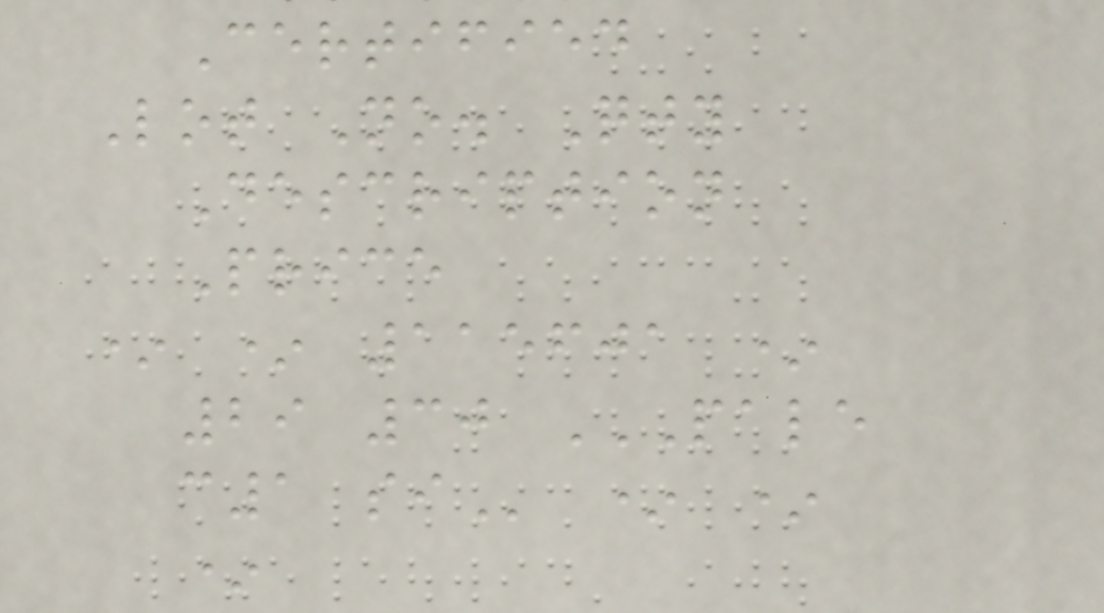Certified
Lot No. Qty
Description
Price
* * 115601 *
29 30 PALE
C1 SI * *
*
